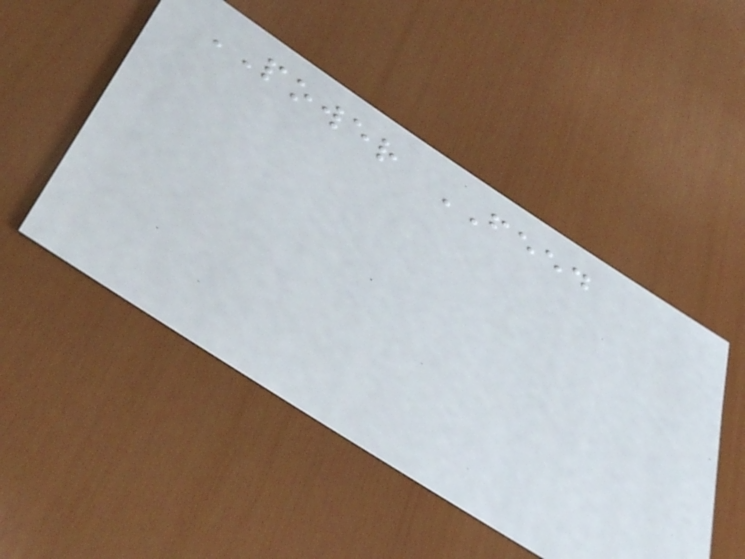POWER FEED
